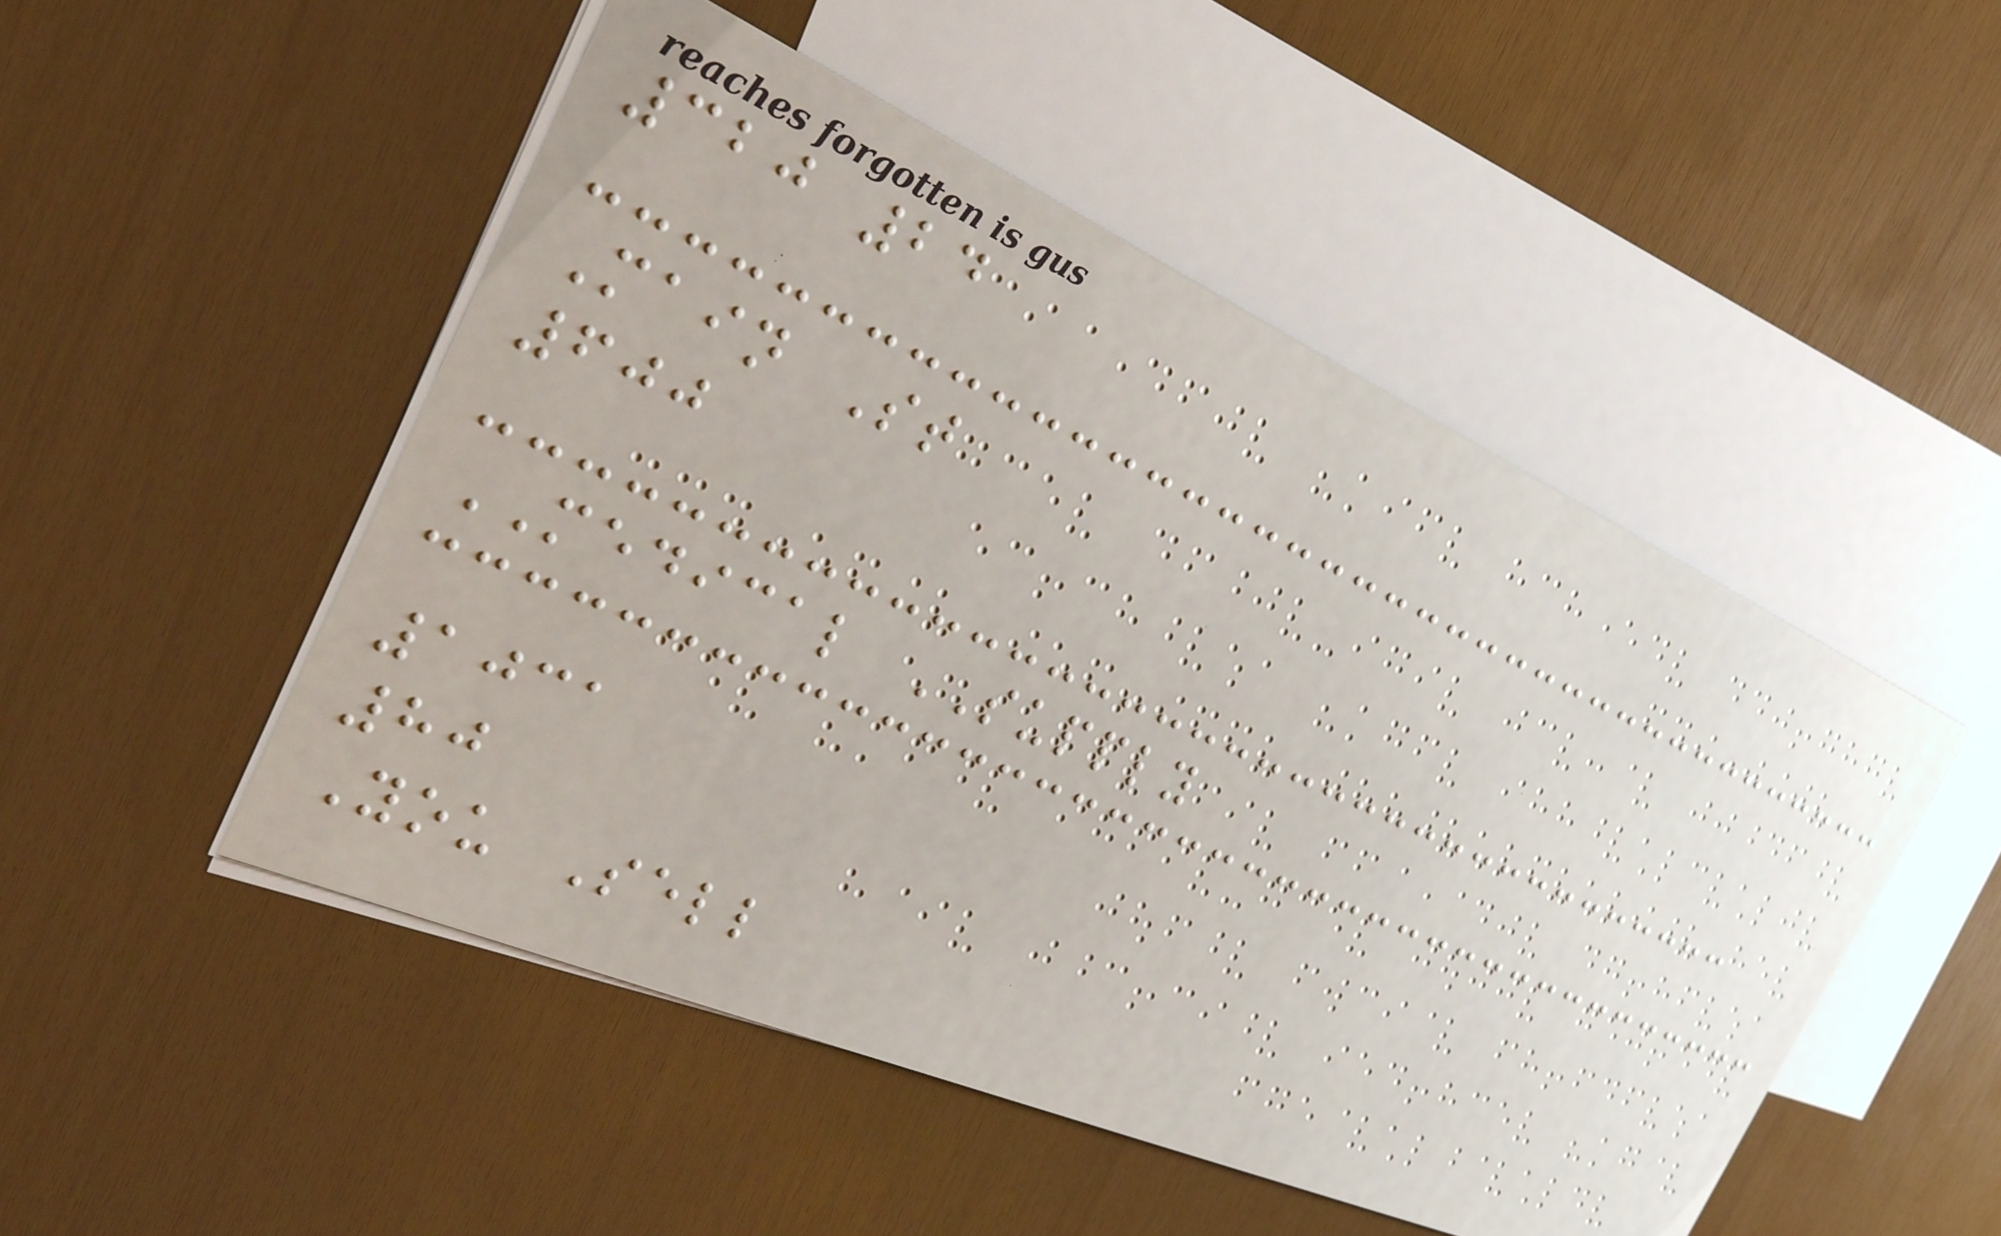320 24
Main St
600
MEDICAL SUPPLY
1031
80
You Sell
